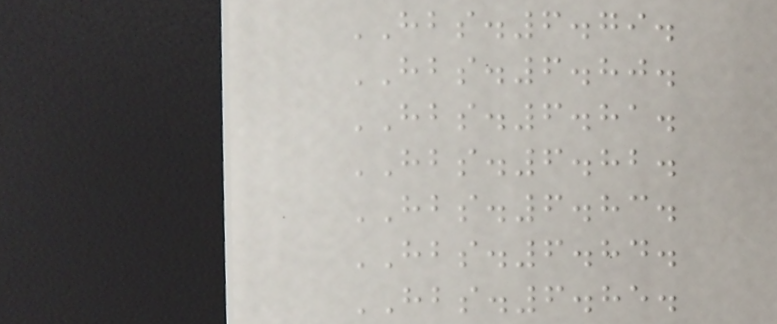HBS.6.79.
HBS.6.80.
HBS.6.81.
HBS.6.82.
HBS.6.83.
HBS.6.84.
HBS.6.85.
